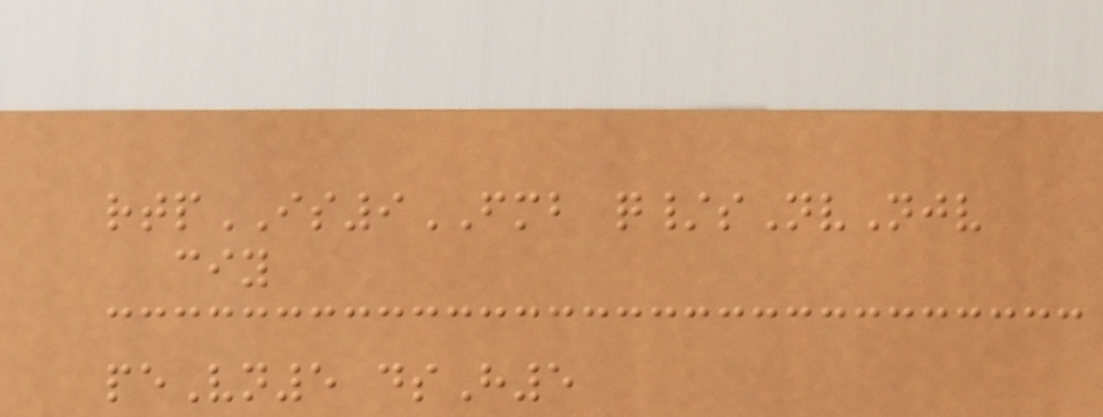rtpIS9FMB q/sNvNjv
ciy
peVn5 dsH5
